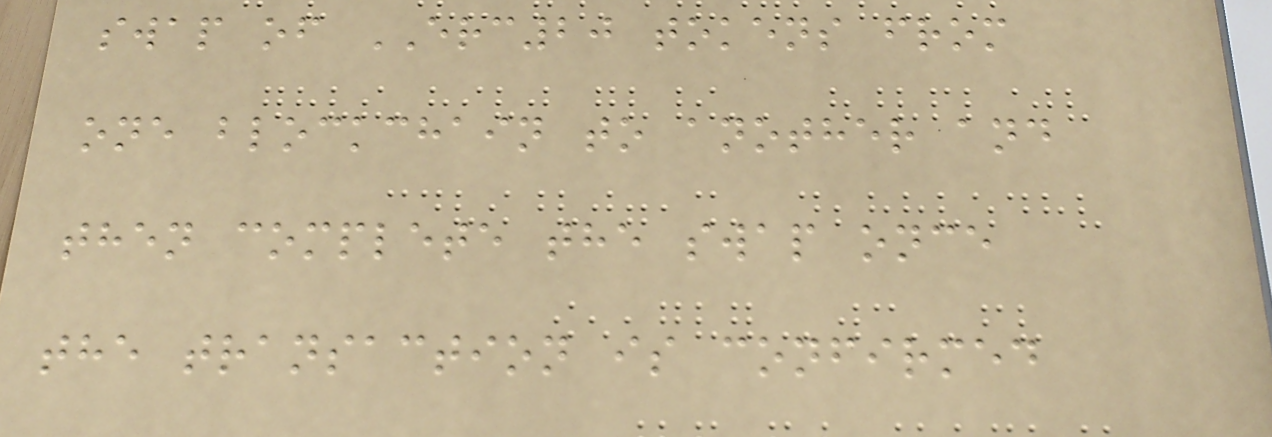swap of ERC20 tokens from
one blockchain to another and
then complete the swap once
the transaction is confirmed
